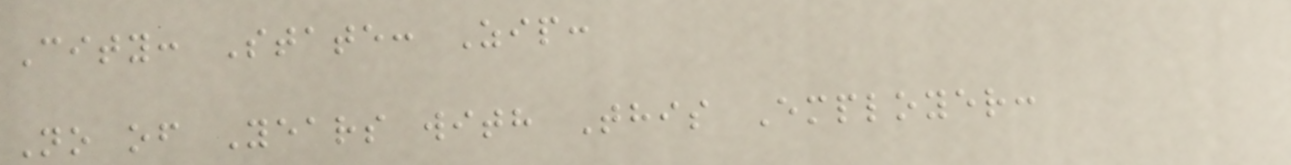City: State: Zip:
No of Years with This Employer:
